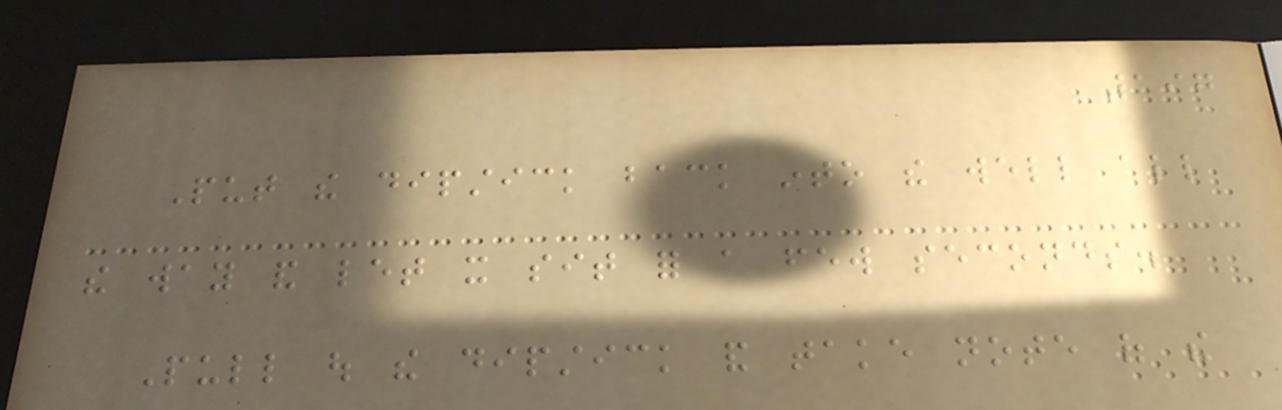197
Put the dipstick back into the well all
the way and let it sit for a few seconds.
Pull out the dipstick and take note of the
